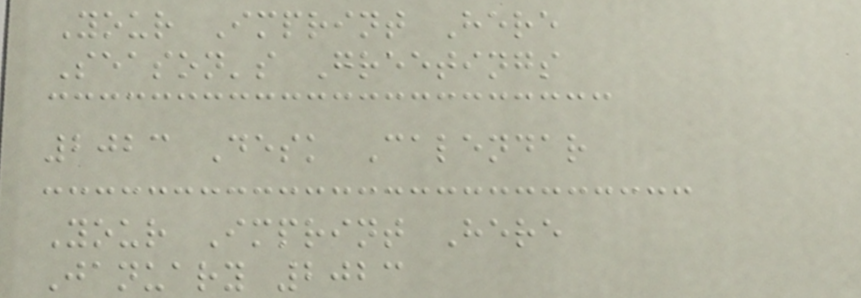Your Imprint Here
Season's Greetings
2023 Desk Calendar
Your Imprint Here
January 2023
